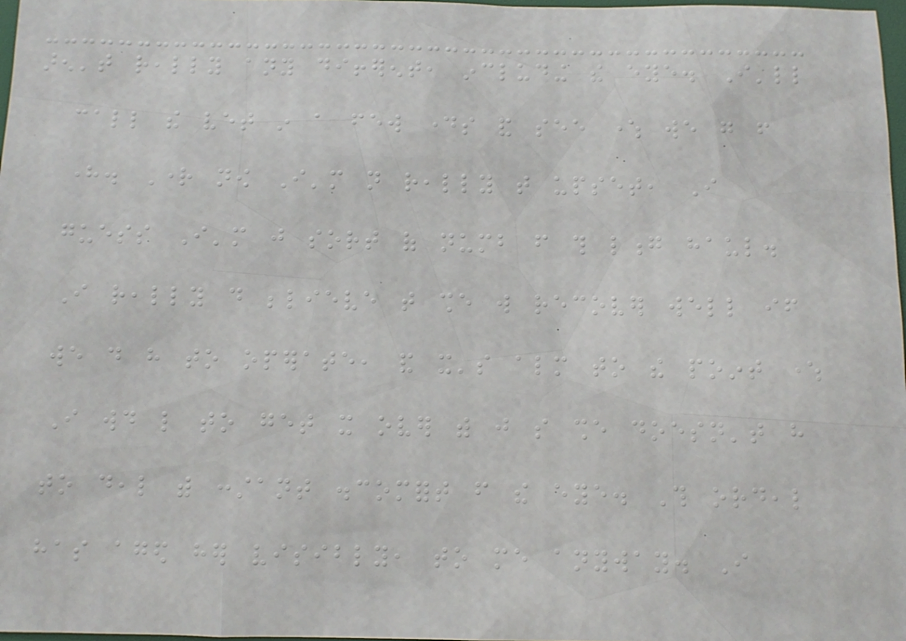aren't really any different, including the eye. I'll
call the vet in a few days and see where we go from
here. Right now I'm not really that upset, I
guess I'm just sort of numb from this long haul.
I really do believe that she will recover well if
we do have to operate, and it's almost to the point where
I would like to get it over with just so she doesn't have
to deal with constant discomfort from the eye. This ordeal
has aged her visibly, to me anyway. I
